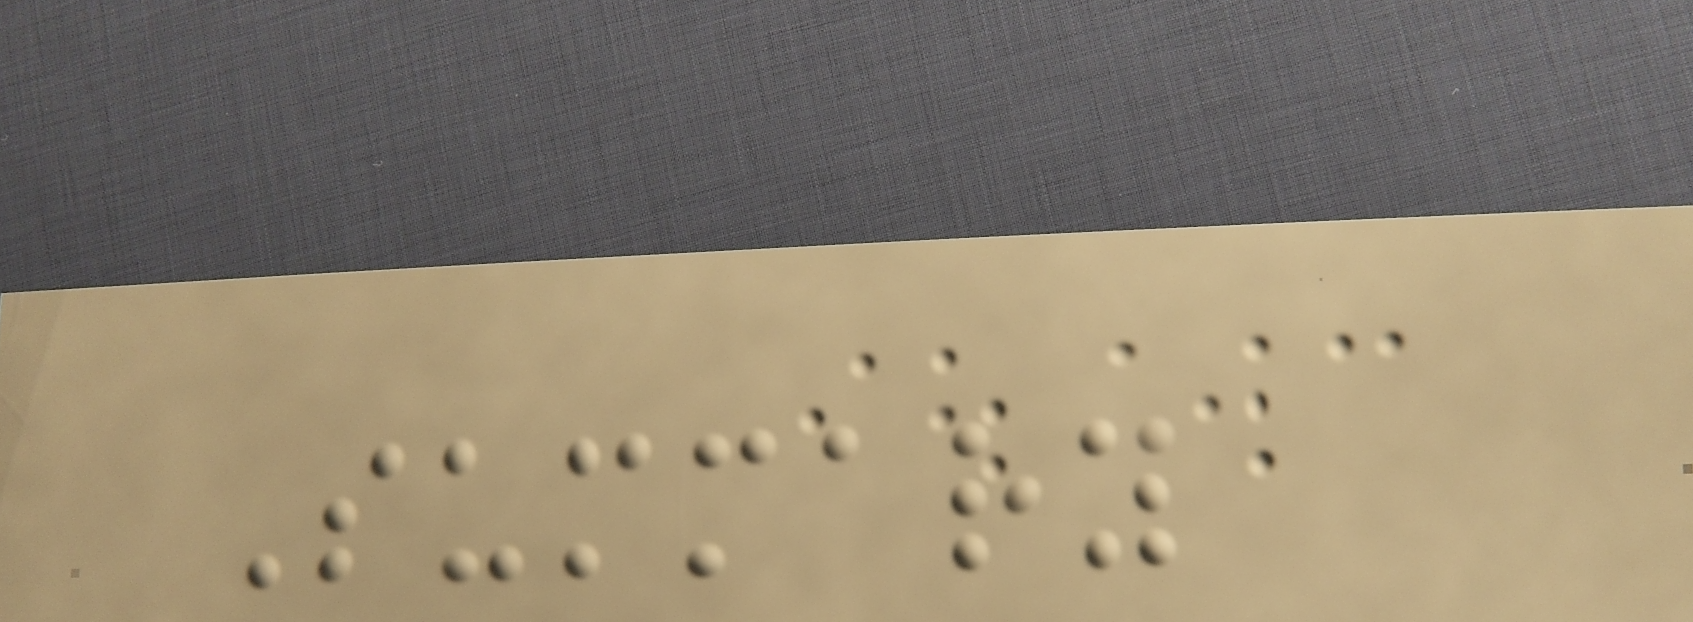Summary
